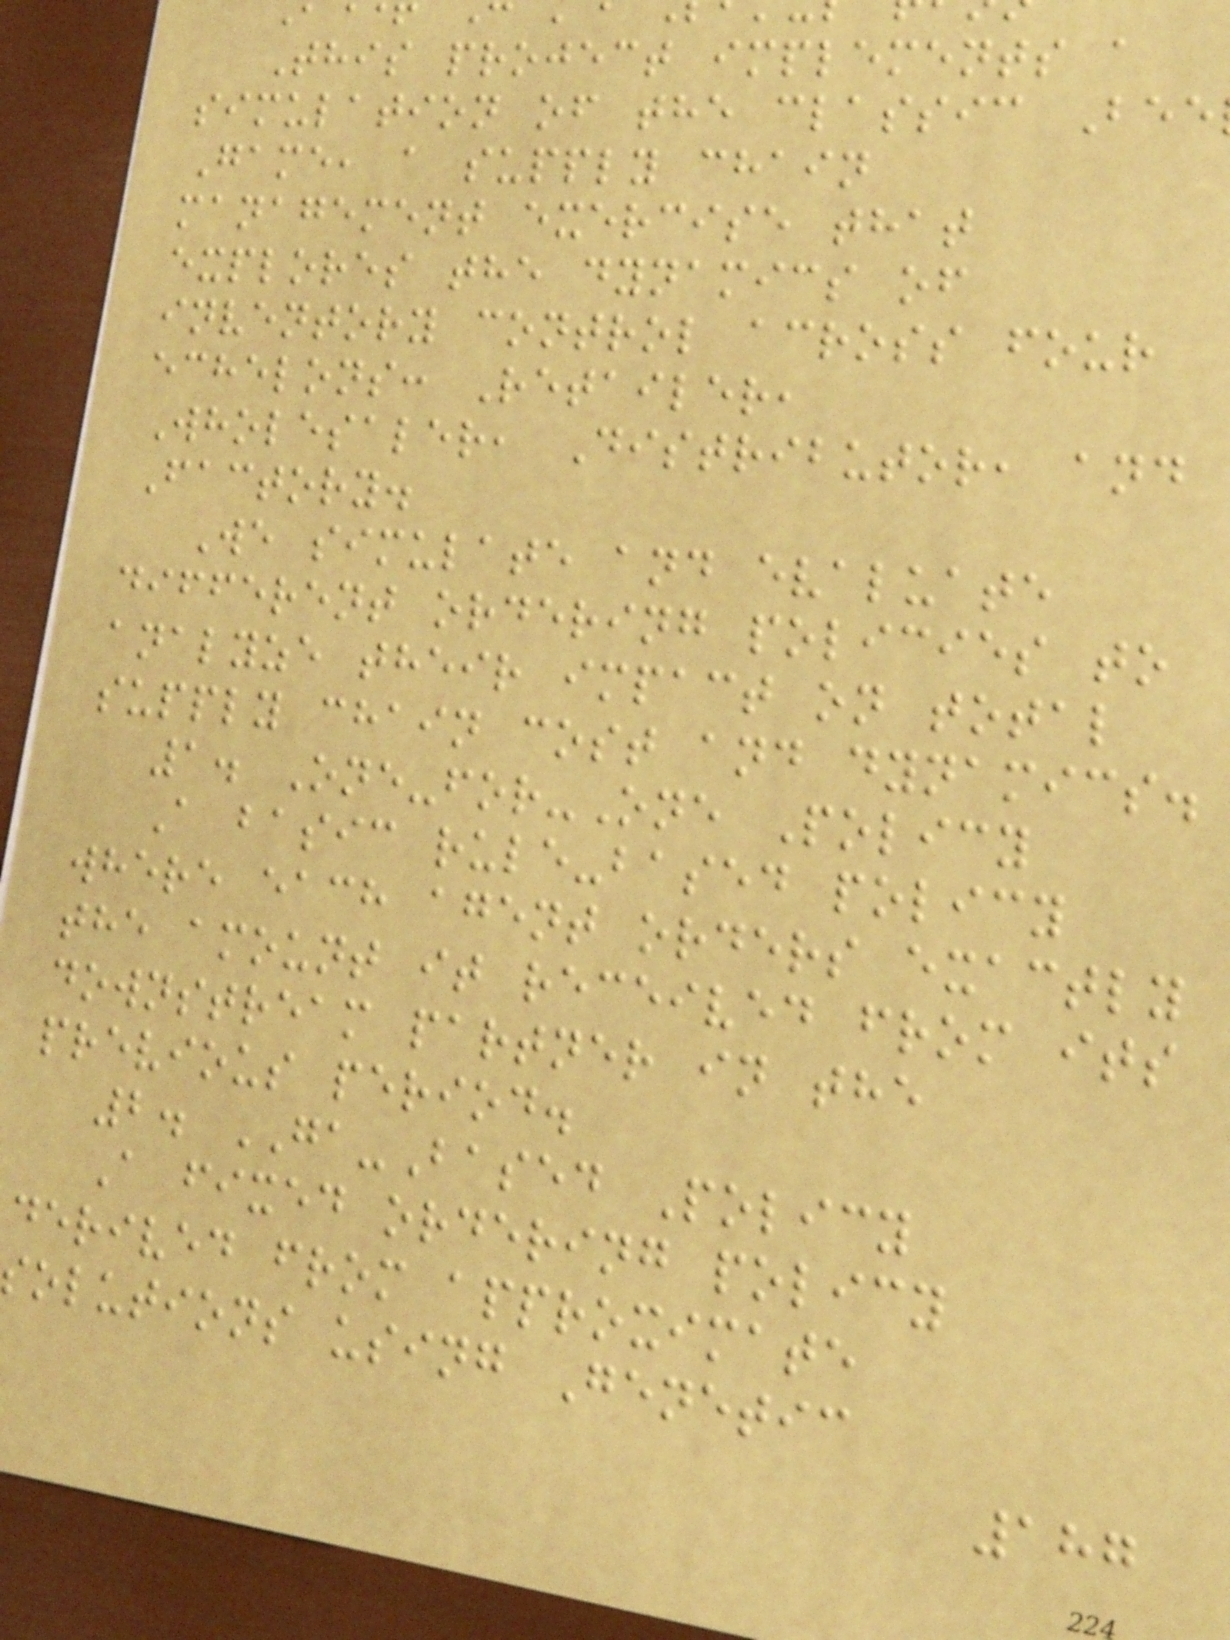This project implements a
simulation of the classic Bee
Game, a supply chain
management exercise that
explores the dynamics of
inventory control across four
echelons: Retailer,
Wholesaler, Distributor, and
Factory.
We simulate and evaluate
different ordering policies to
analyze their impact on total
supply chain cost and dynamics.
1. One-for-One Policy
A basic rule-based policy
where each agent orders exactly
the amount it received from its
downstream partner in the
previous period.
2. GA-Based Policy
A fixed ordering policy
derived from approximate
olutions using Genetic
187
